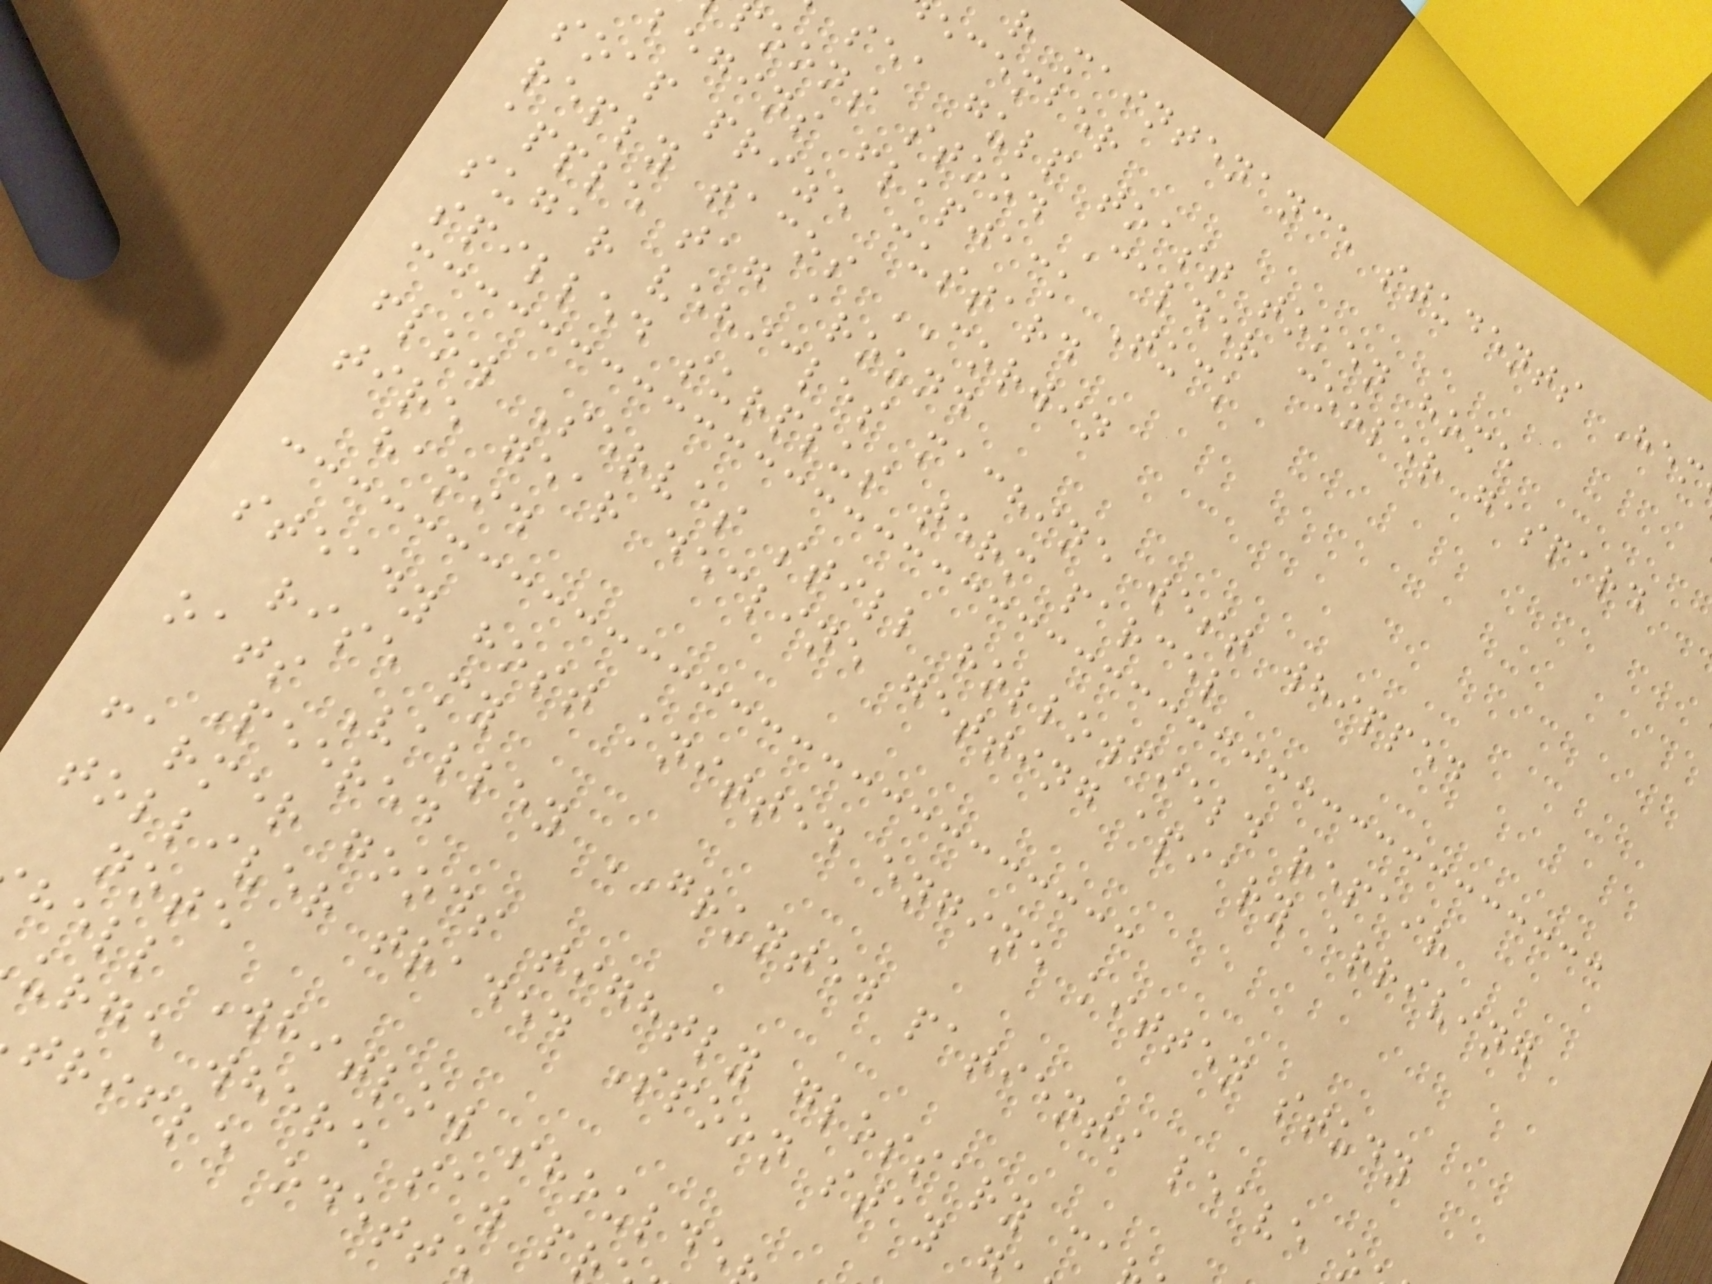r maintenance students Hem
ecember
sea gulp toast token home
poons stood Calder cooler gaspard
begins flapjack Tuck
soap prize custard
reply tacos CORWIN
apple tag around
sugar vehicles machine west whipped
spilled surplus term parcel
flow Serves still hollowfield repair
tire gear decline getting apiary arriving
hamid
steady host knitted engine kitten study
rise my
oats Valley GRUNTED patients leave
Peered
farmer goods tightly glossary ca
tolliver traded Spoon stay
note
hell Whitlow shoulde
urge where saw pr
trifle odett
